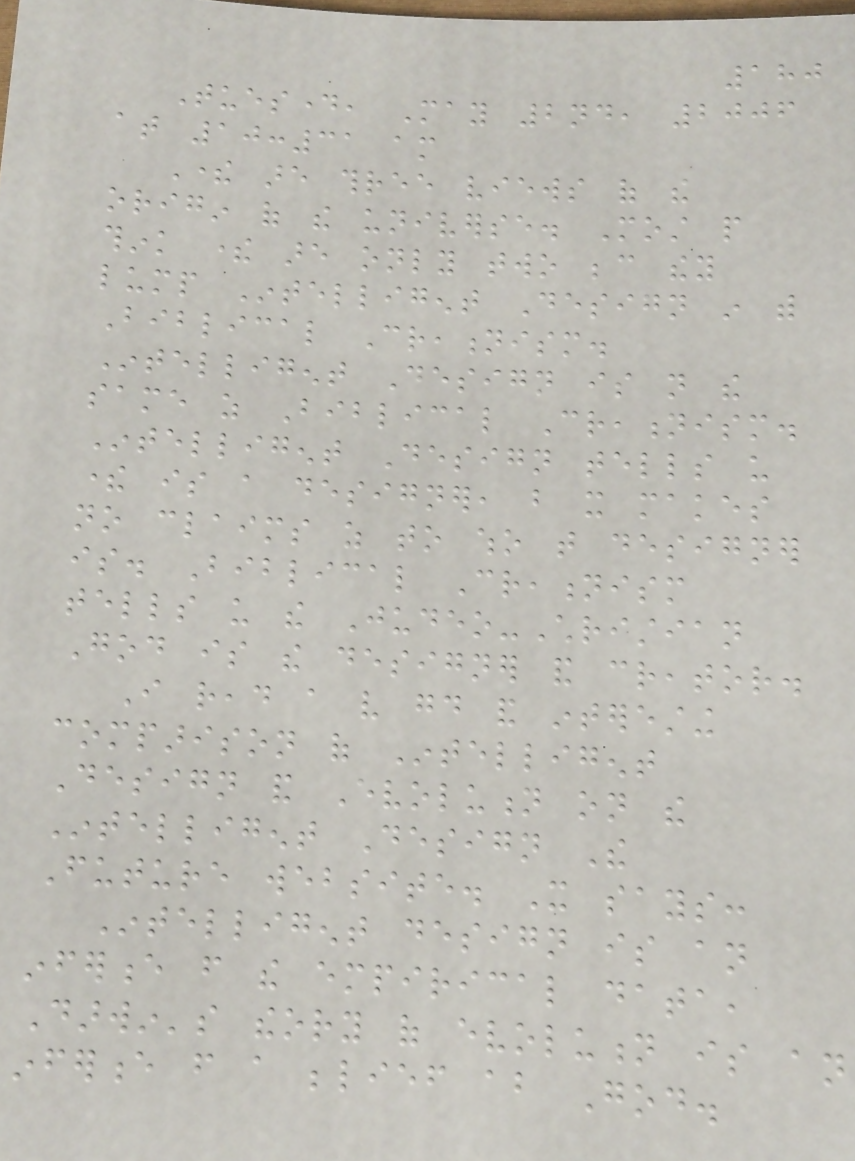180
Tuesday, May 2nd, 2006
at 10:31 am
There are three views of the
origin of the universe. Most people
think there are only two because they
lump Intelligent Design in with
Biblical Creationism.
Intelligent Design is not the
same as Biblical Creationism.
Intelligent Design tells us
there is a designer, but it makes
no claims as to who that designer
is. Biblical Creationism
tells us the Judeo-Christian
God is the designer and creator.
I read a very good and interesting
comparison of Intelligent
Design and Evolution on the
Intelligent Design The
Future website. It says:
Intelligent design is an
inference from the empirical data,
Darwin's theory of evolution is an
inference from a belief about God.
